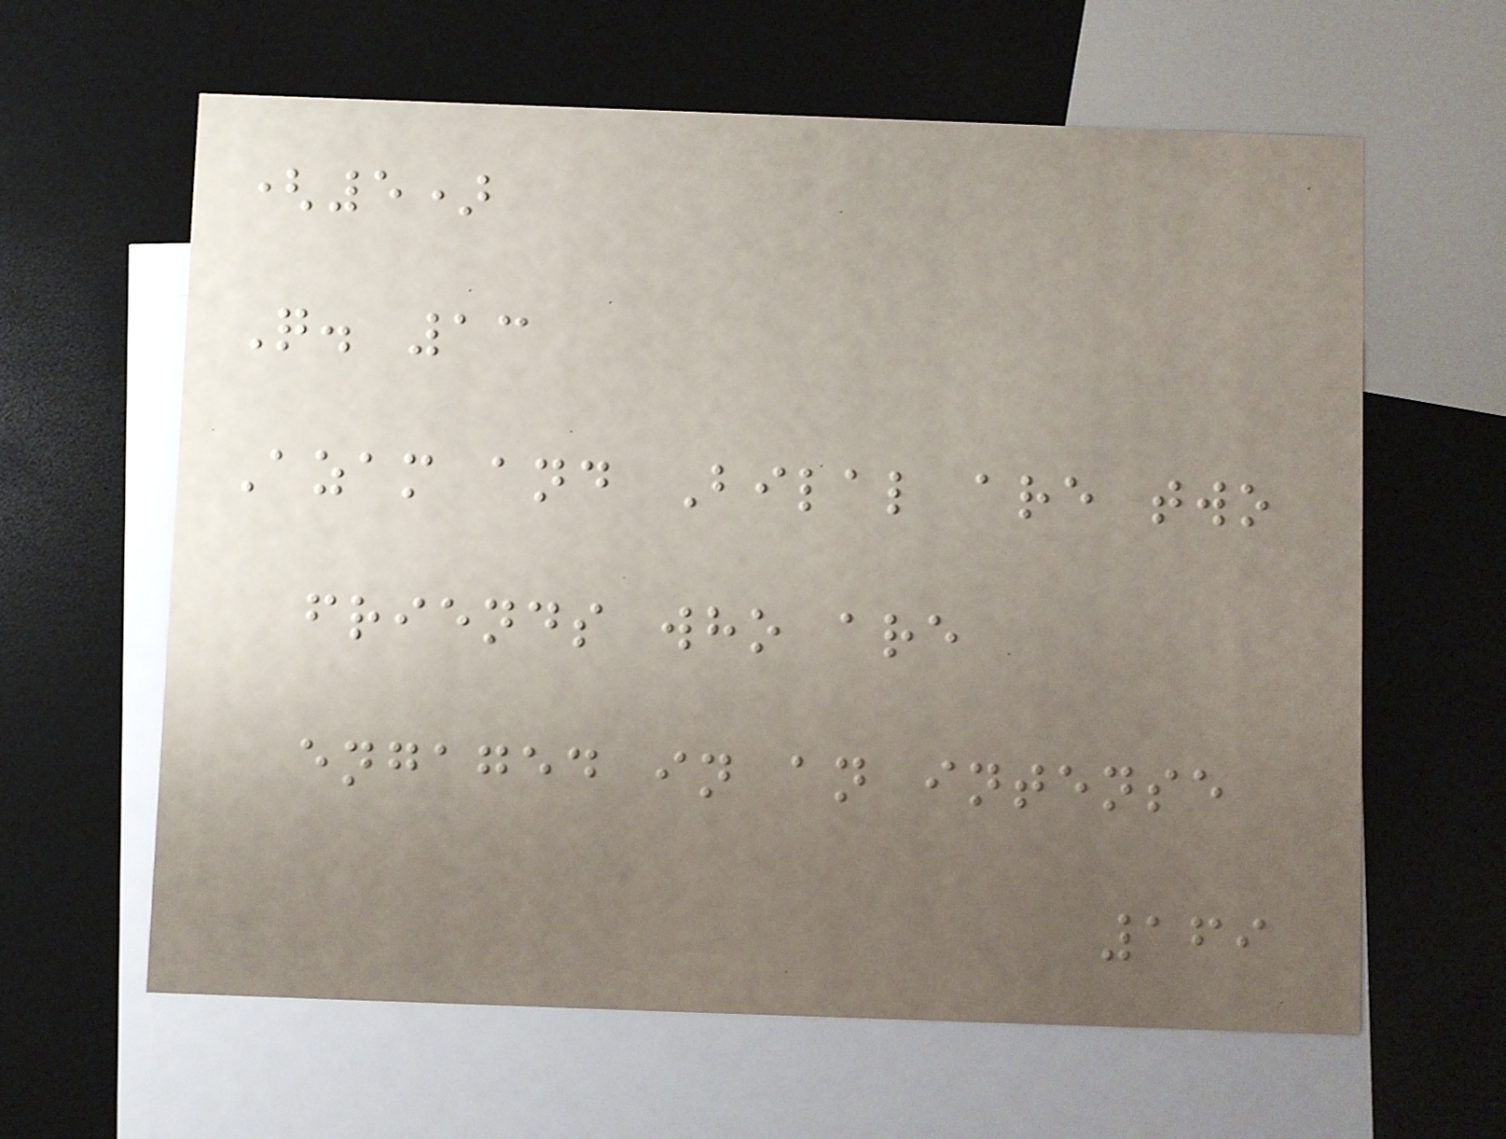(5)
Q. 13
Azam and Bilal are two
friends who are
engaged in an intense
169
